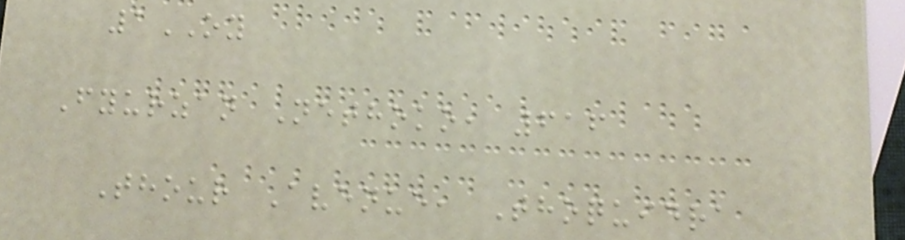1OY
Fyurzan Nethoko, 616
Thour Avenue, Thoquidra
